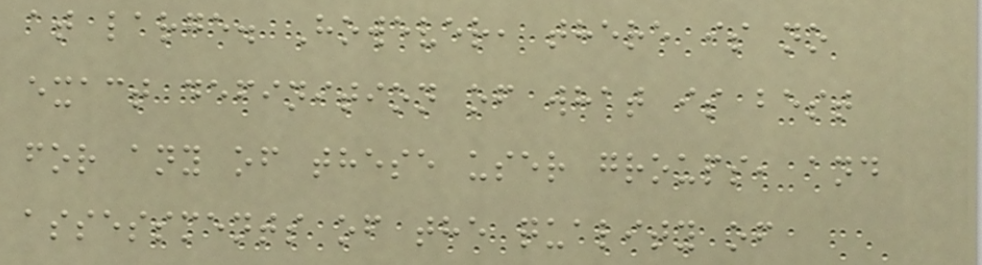at large. However, there is no
exact definition of what is best
for any of these user groups, and
assessments of the quality of
